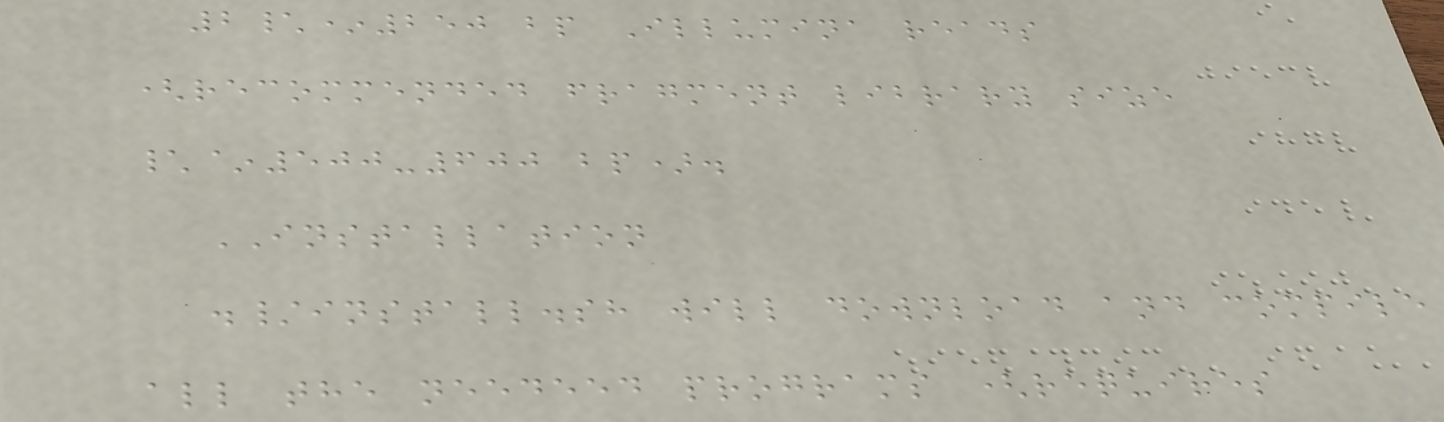2\*250 bp Illumina reads
(recommended fragment library size
\~500-600 bp).
INSTALLATION
./install.sh will download and compile
all the needeed programs (requires
